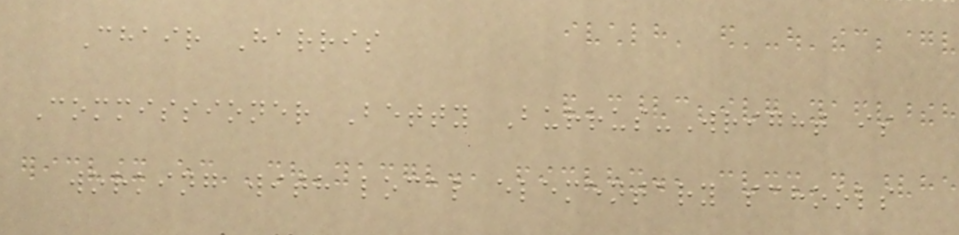Chair Harris
Commissioner Betty Burrus-Wright is
working with local elementary schools
